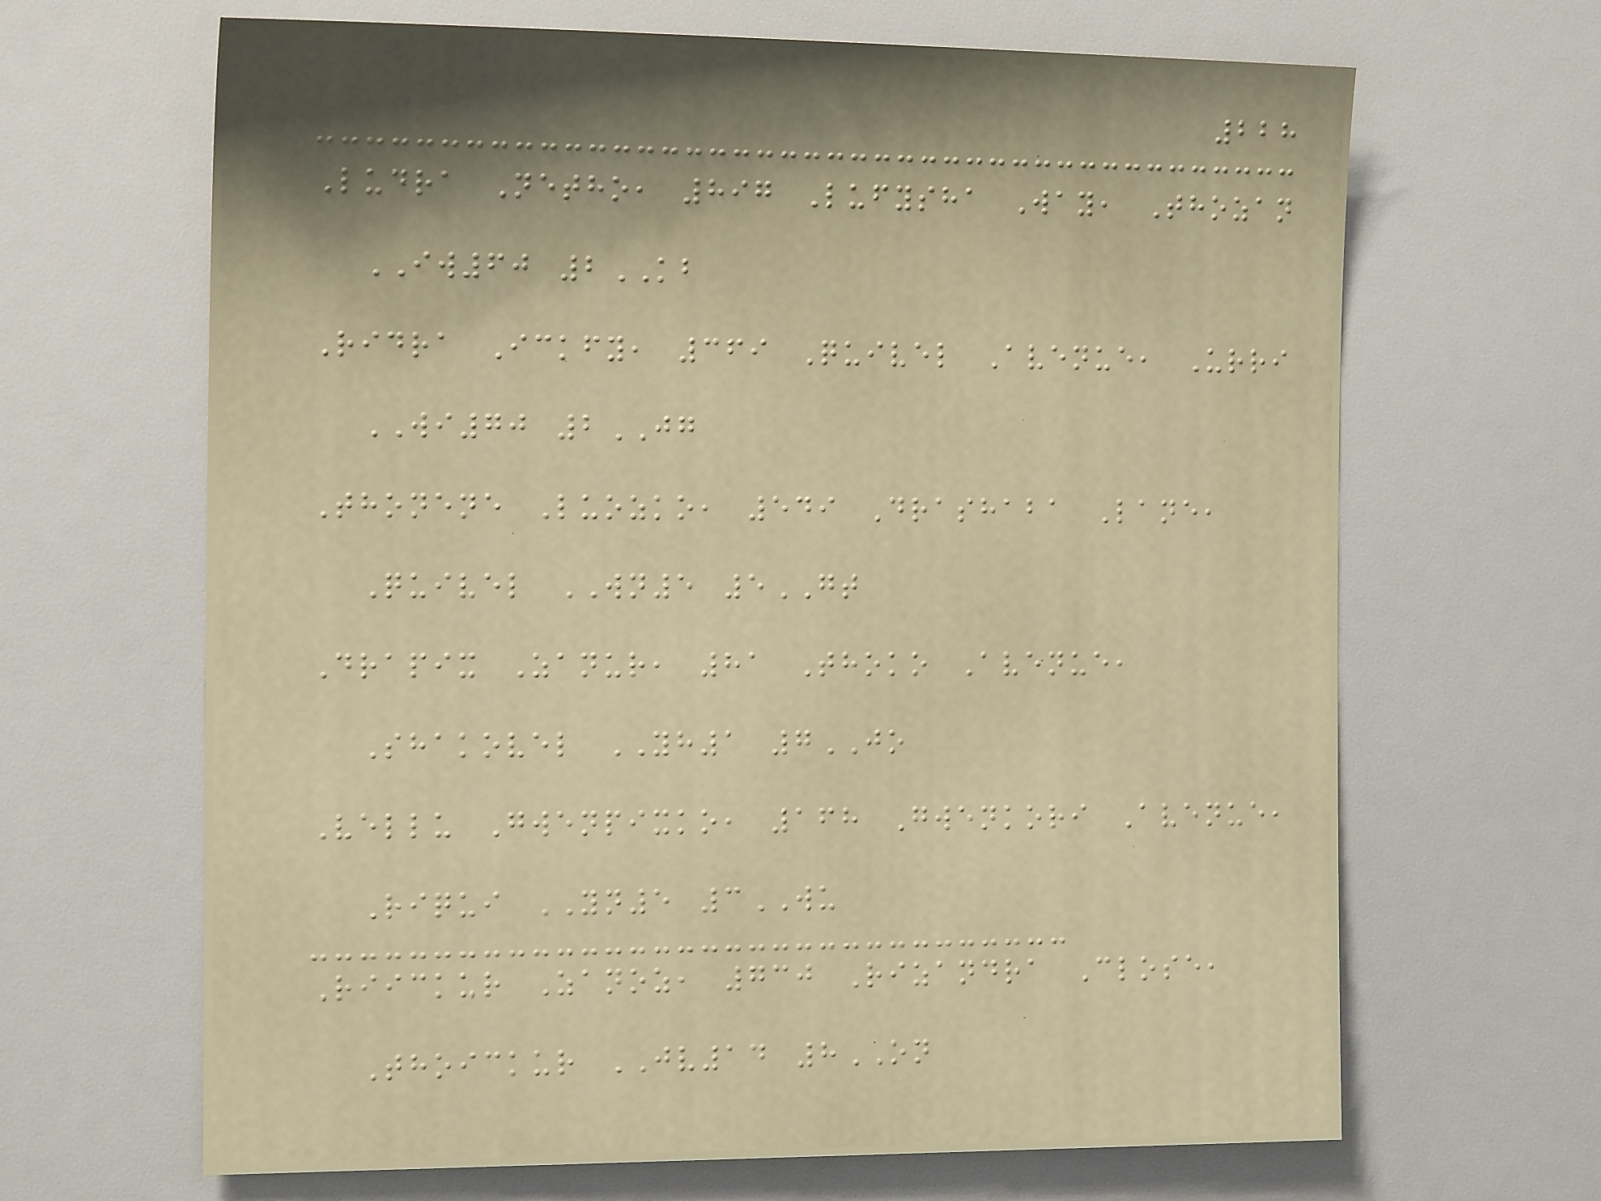228
Ludra Netho, 897 Lufysha Way, Thozan
IW60 2KB
Ridra Ickfy, 369 Quivel Avenue, Urri
WI70 2JG
Thonene Luozko, 549 Drashaba Lane,
Quivel WN5 5GT
Drapix Zanur, 81 Thoko Avenue,
Shakovel YH1 7JO
Vellu Gwenpixko, 168 Gwenkori Avenue,
Riqui YN5 3WU
Riickur Zanoz, 730 Rizandra Close,
Thoickur JV14 8ON
